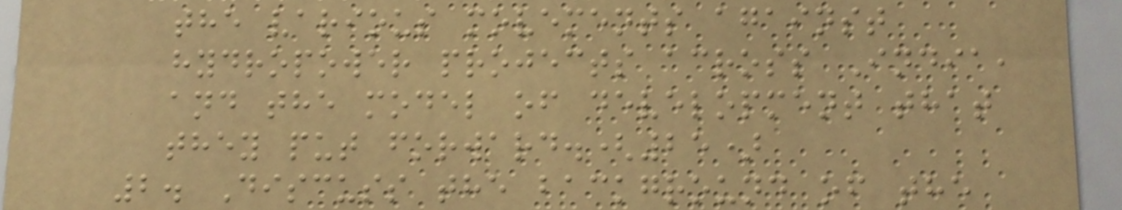the various movements against
hydropower projects across India,
and the model of development that
they put forward.(25)
2. Discuss the background of the
